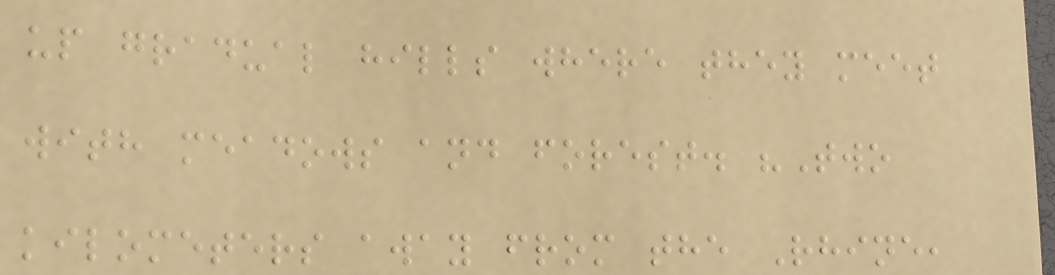up gradual hills where they meet
with meadows and forest. "Two
kilometers away from the Rhine,
